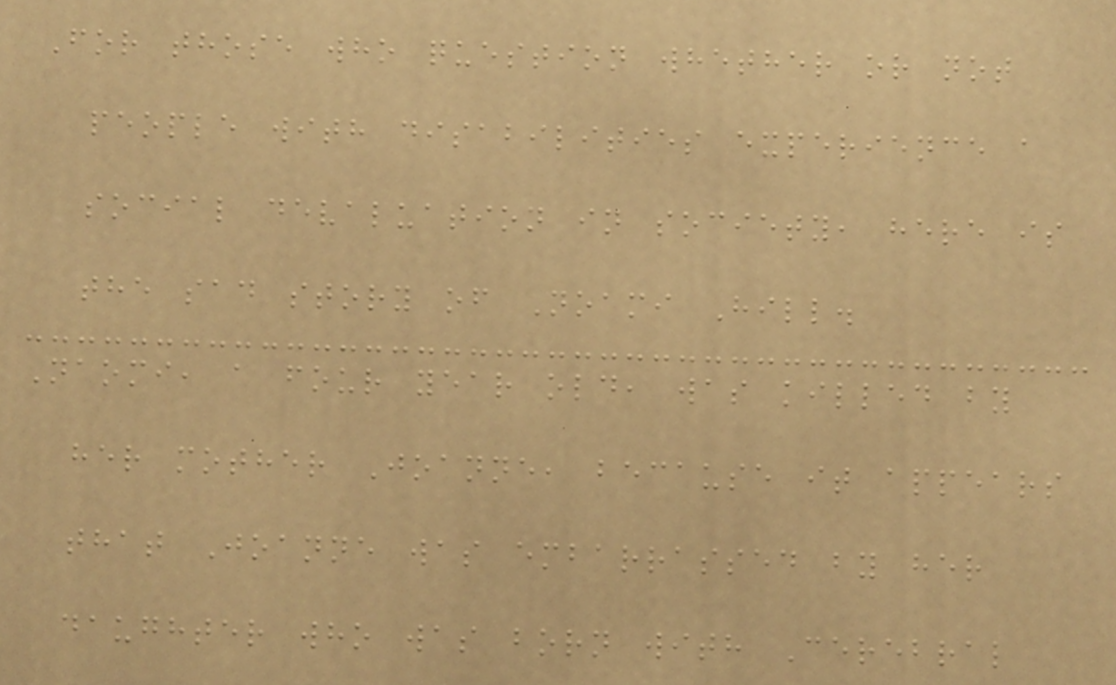For those who question whether or not
people with disabilities experience a
social devaluation in society, here is
the sad story of Noami Hill.
Naomi, a four year old, was killed by
her mother Joanne, because it appears
that Joanne was embarrassed by her
daughter who was born with Cerebral
